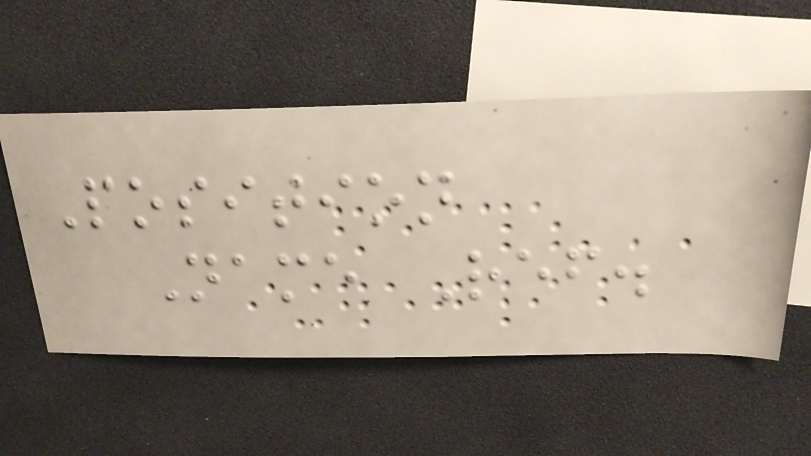Position
Name Ref.
